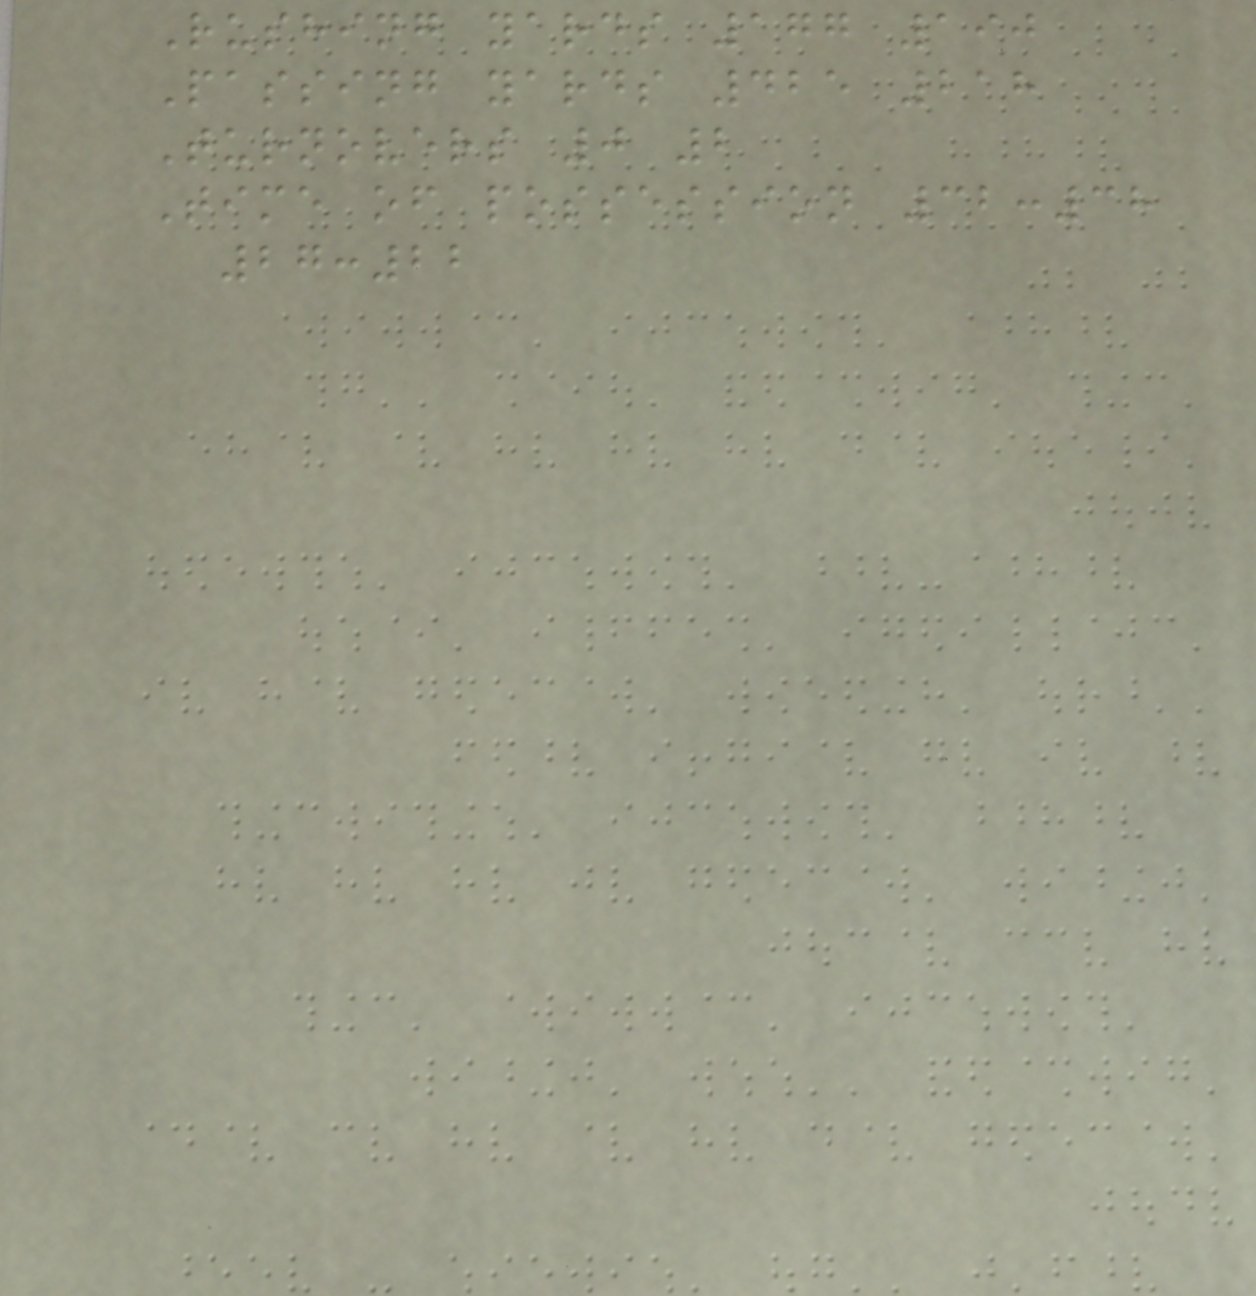Rushing yards 177 190
Passing yards 425 218
Turnovers 0 2
Time of possession 32:38
27:22
